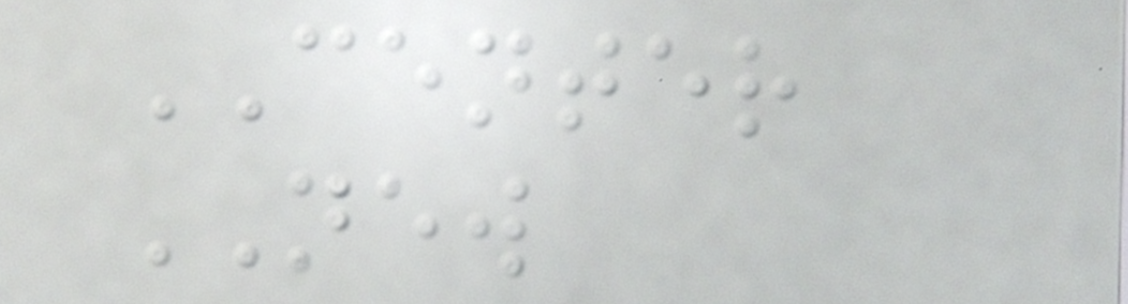CENTER
NEW
